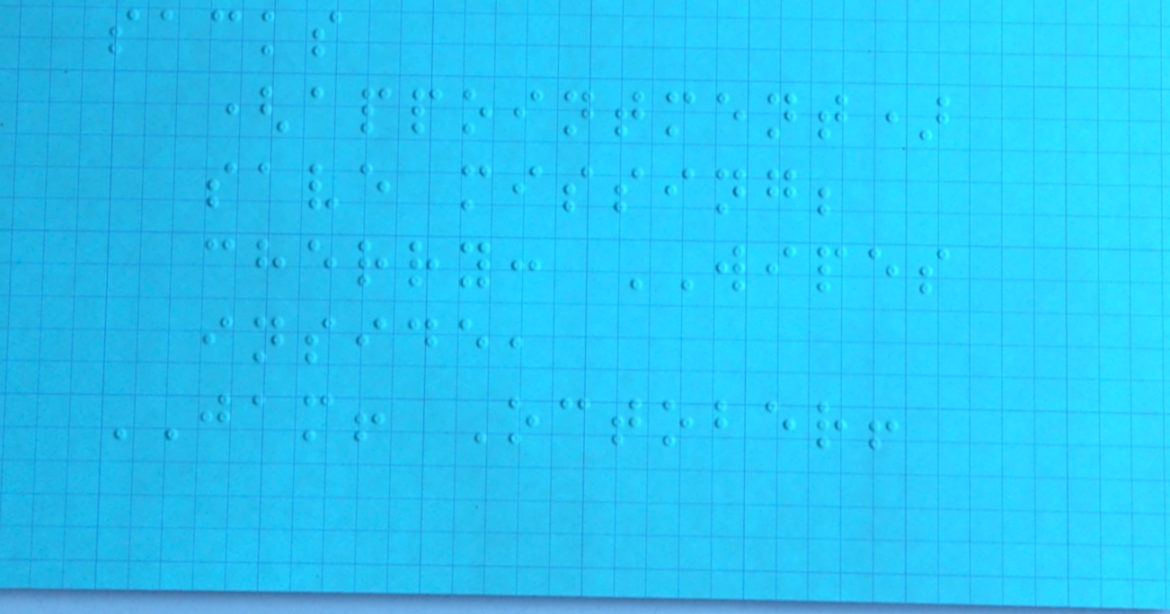sacks
(appointment)
save missing;
cherry: WIPES
inside,
JAM! October!
